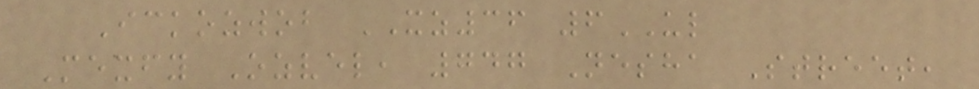Ickozwob XZ36 6UL
Mexfy Ozvel, 747 Nesha Street,
